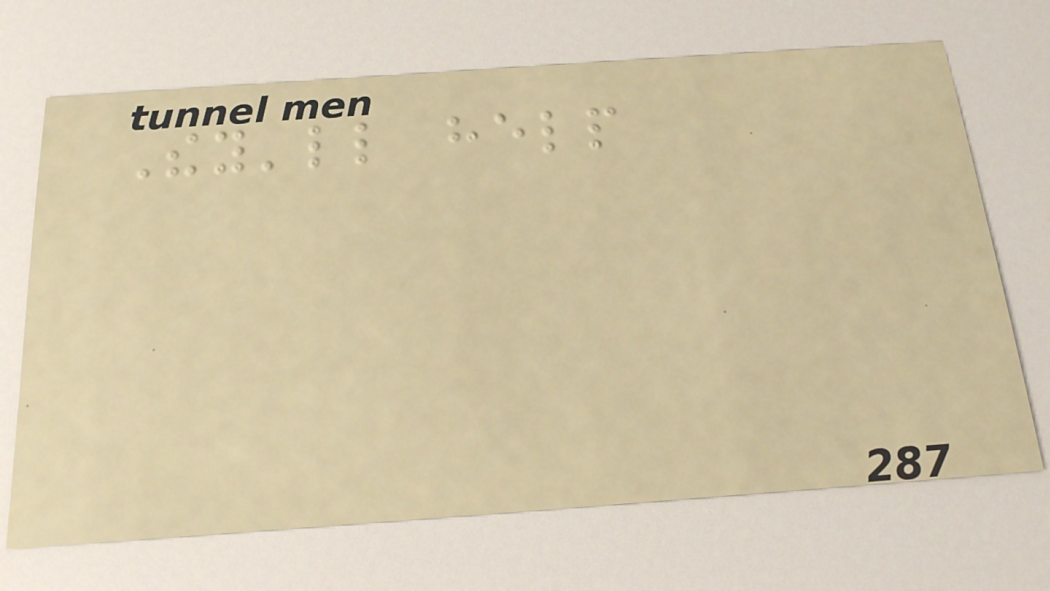They'll help
